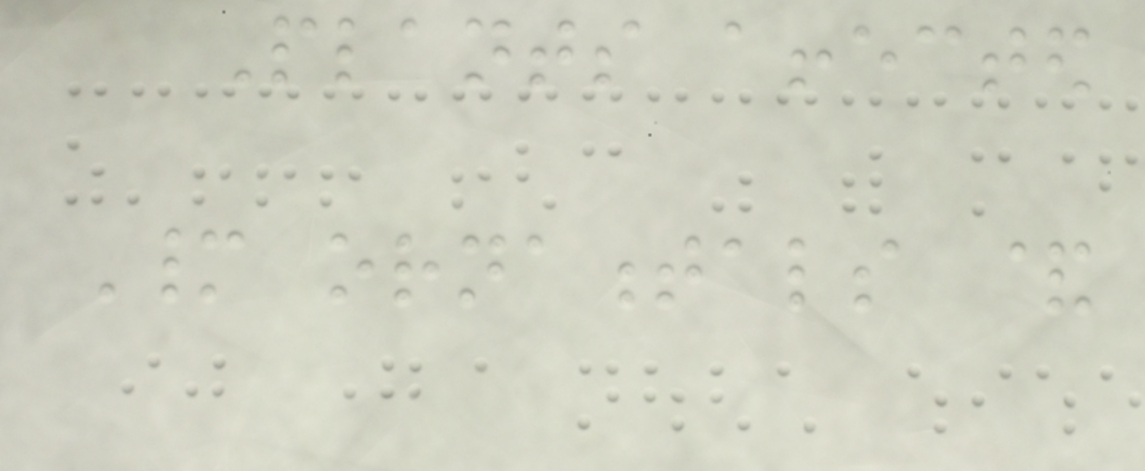Plants affected
Many ornamentals &
